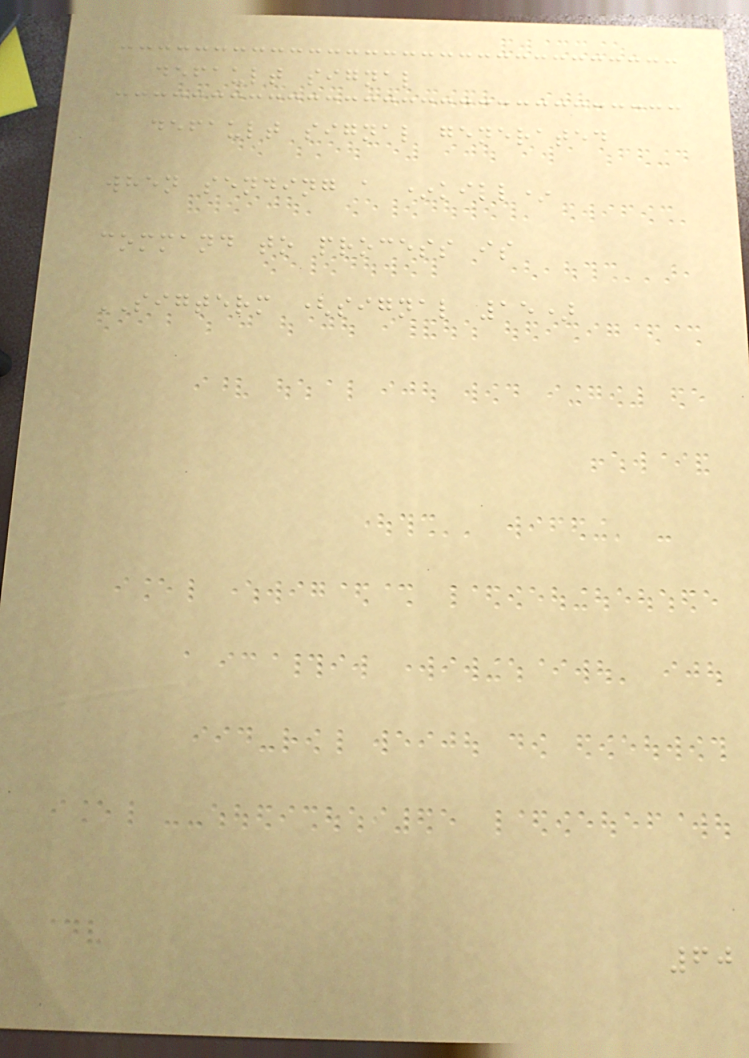default signal
default signal generated
when sending a *kill*
command to process is
SIGTERM (signal 15)
60
